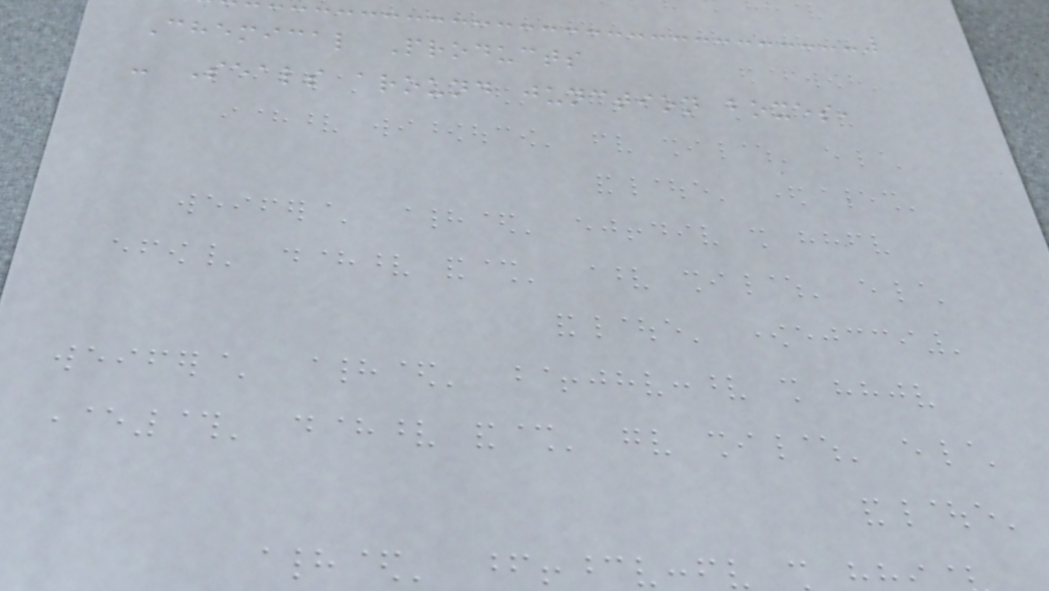Chemical Products
- Seals around junction boxes,
